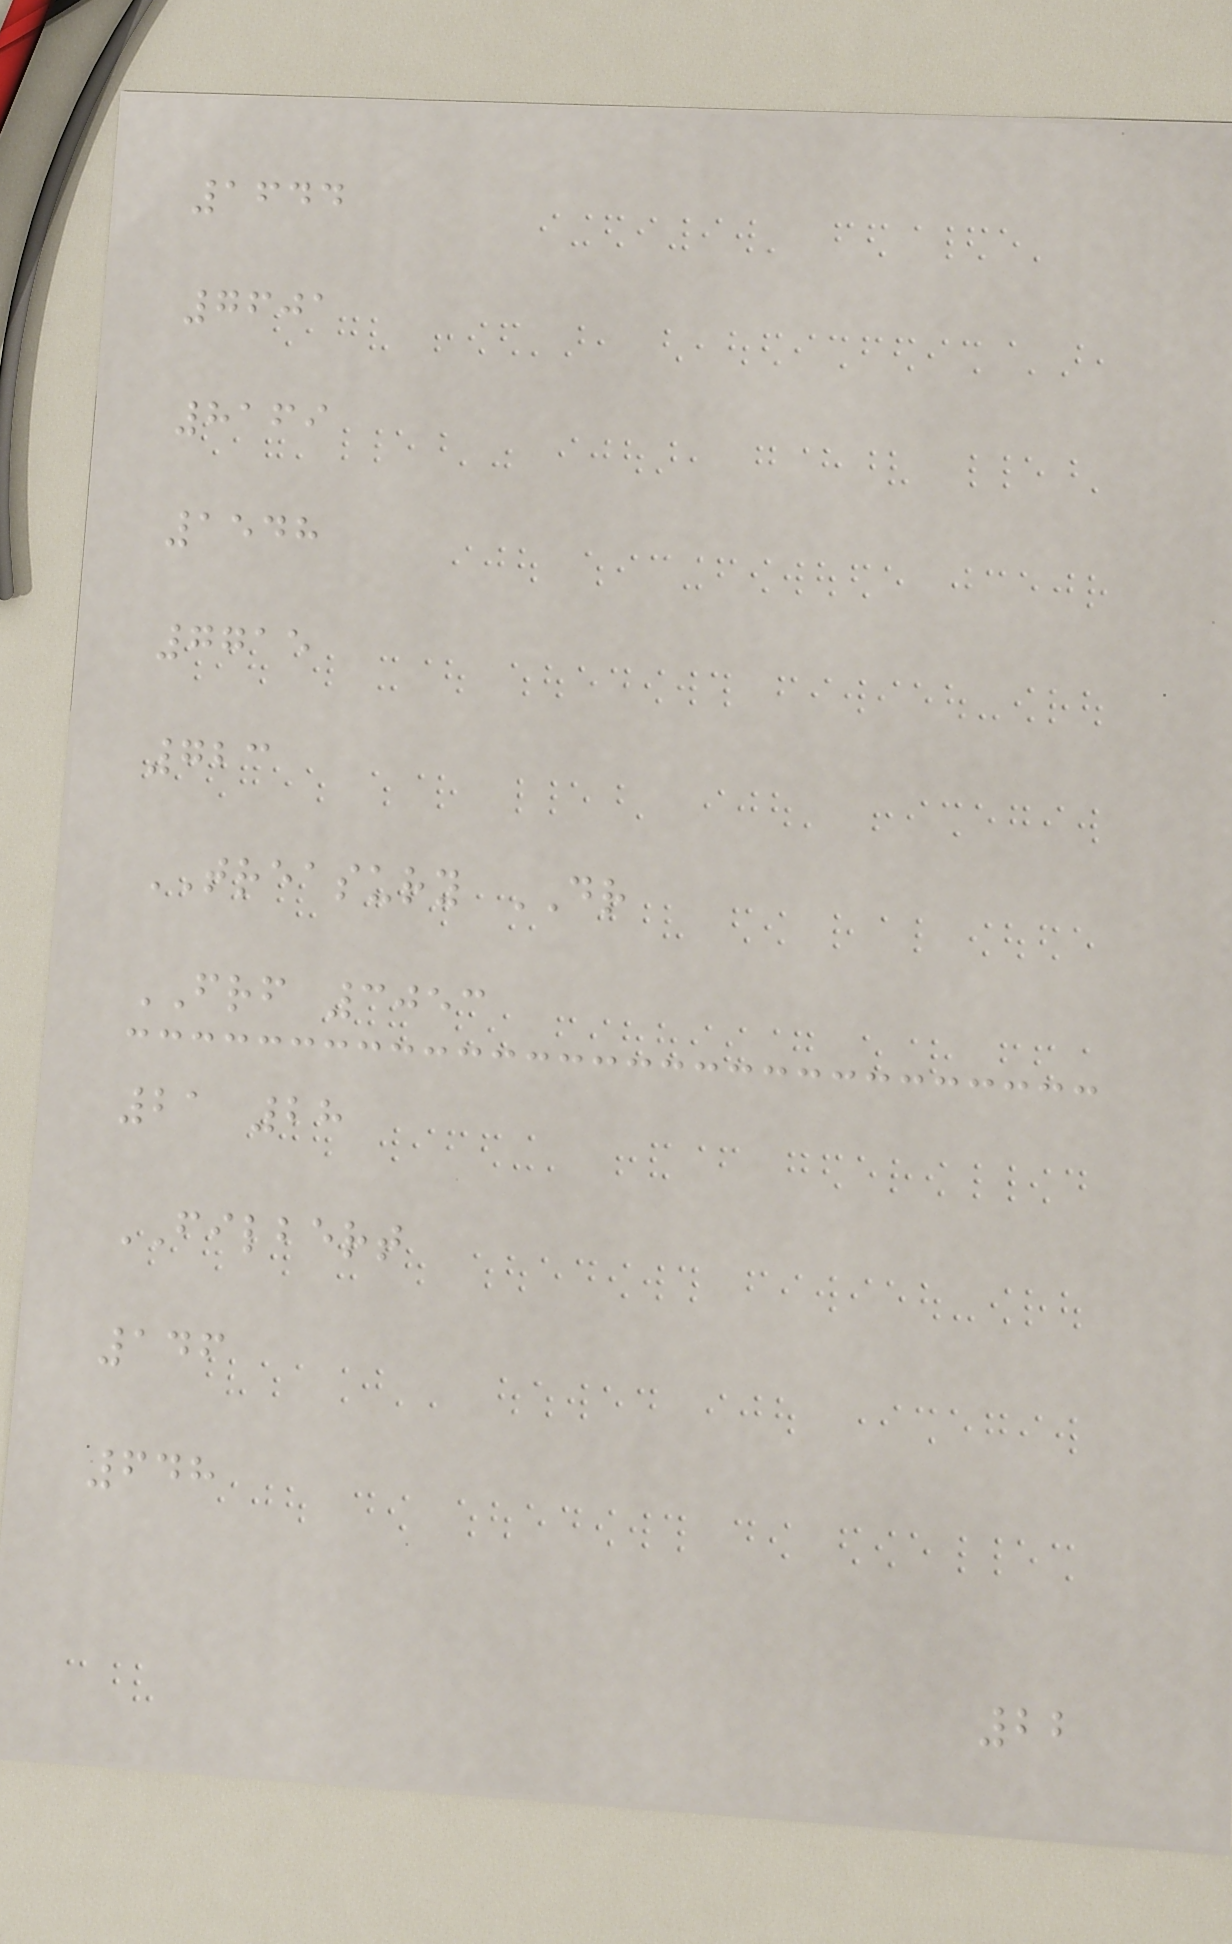1644
7601
8169
1548
7715
723
TREASURY DR
FRF 3053
21 28
FILBERT
146
648
22
